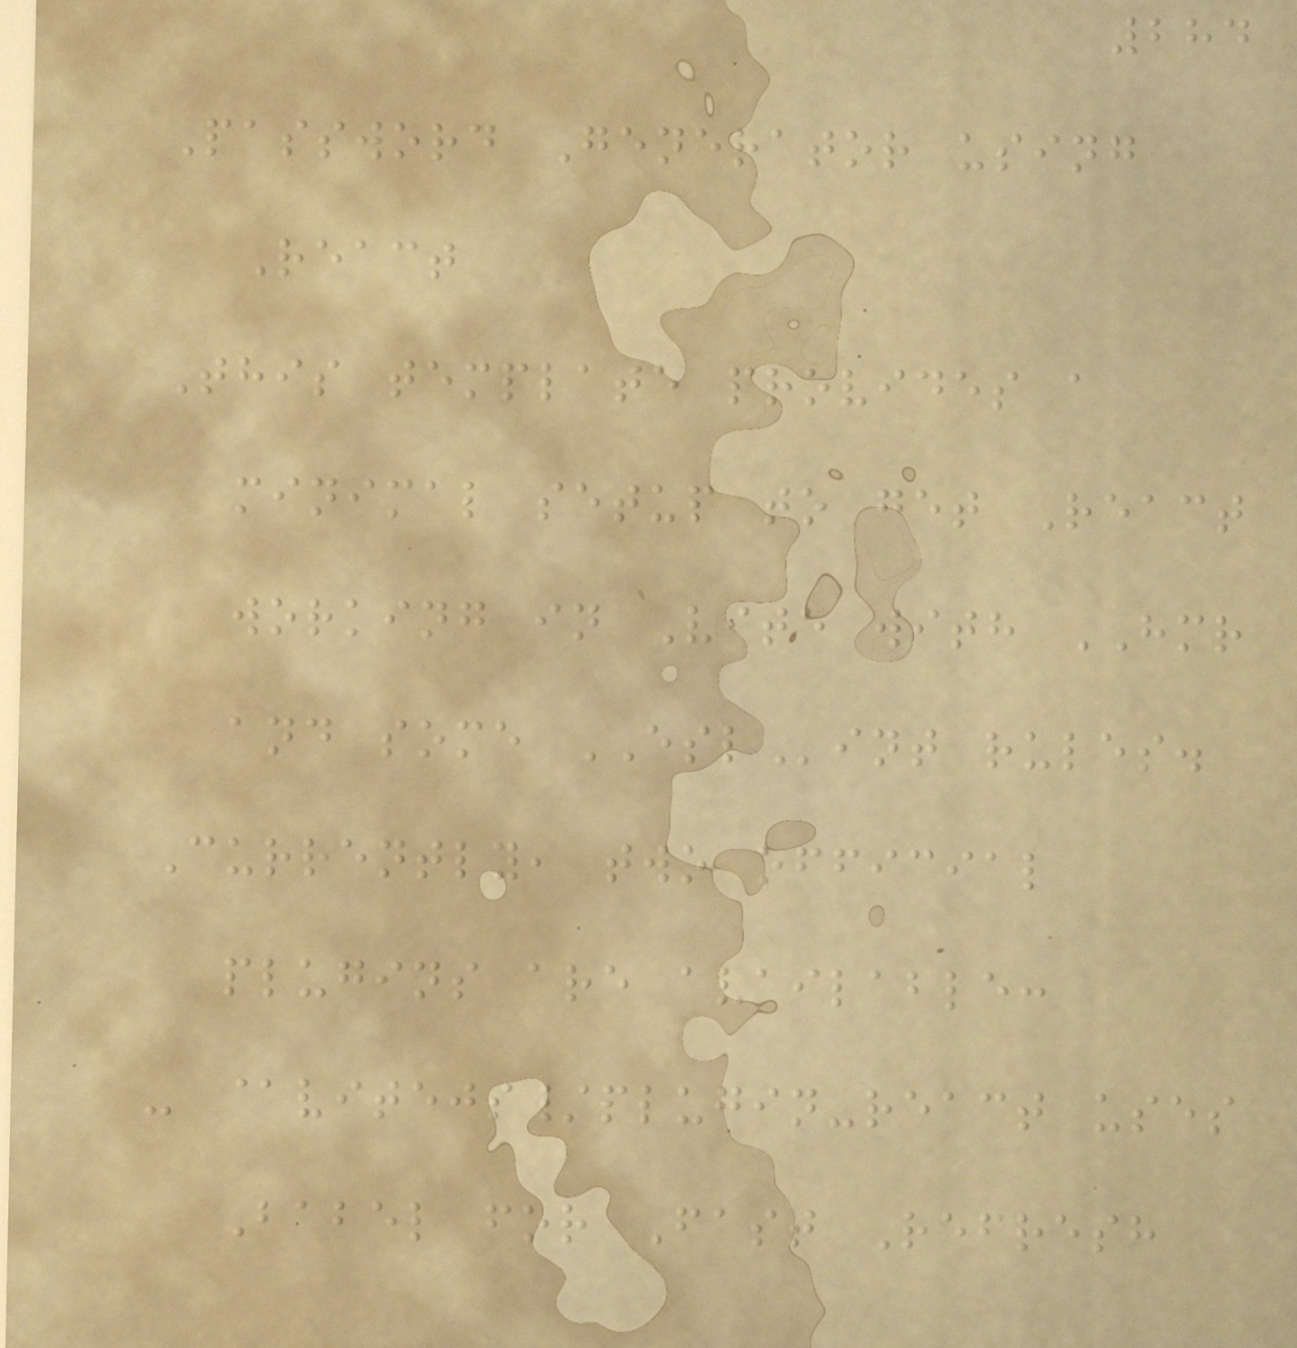284
Password Generator using
React
This template provides a
minimal setup to get React
working in Vite with HMR
and some ESLint rules.
Currently, two official
plugins are available:
- @vitejs/plugin-react uses
Babel for Fast Refresh
